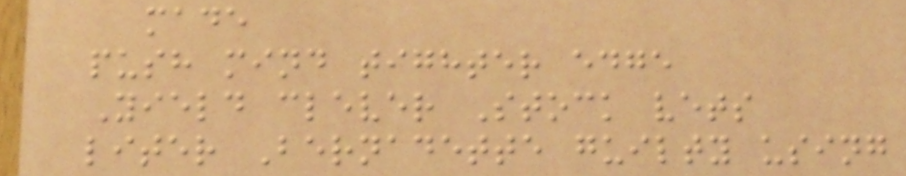made
push mind tighter edge
Yield clever Stock vets
liter Bernadette guilty using
